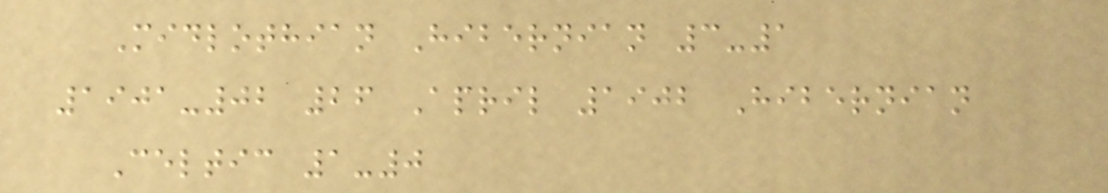Midlothian Hibernian 3-1
1901-02 26 April 1902 Hibernian
Celtic 1-0
